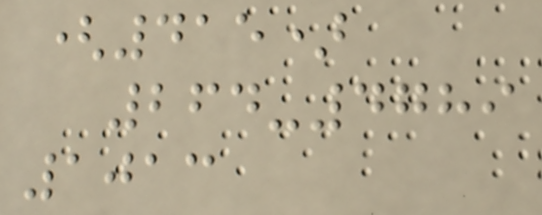(415)
264-4789
1013
